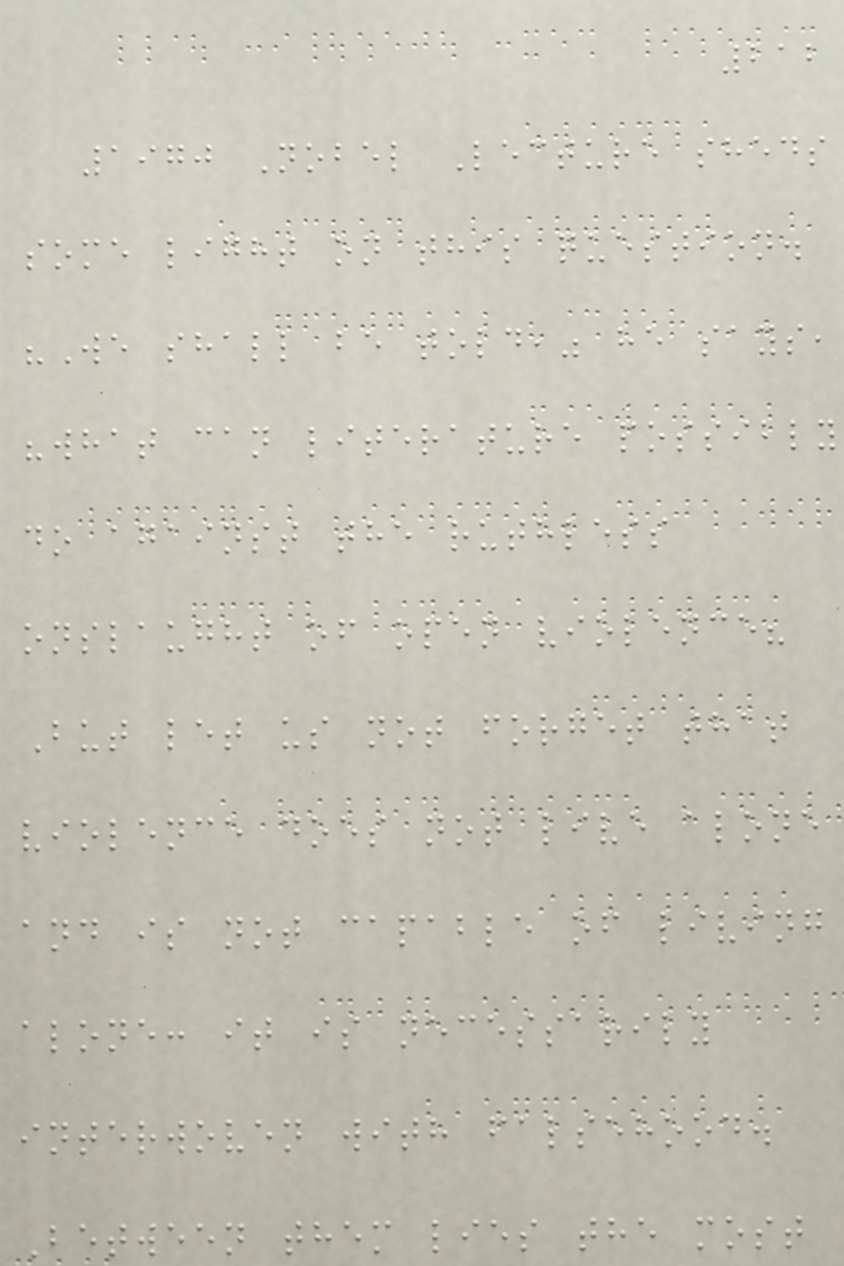212
1970 Nobel Lecture sheds
some light on this question.
"We shall be told," he says,
"what can literature possibly
do against the ruthless
onslaught of open violence?
But let us not forget that
violence does not live alone
and is not capable of living
alone: it is necessarily
interwoven with falsehood.
Between them lies the most
